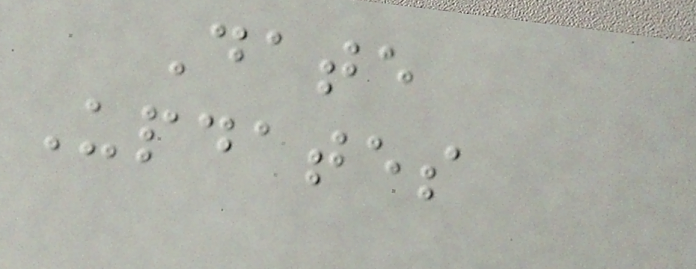Date
Updates
